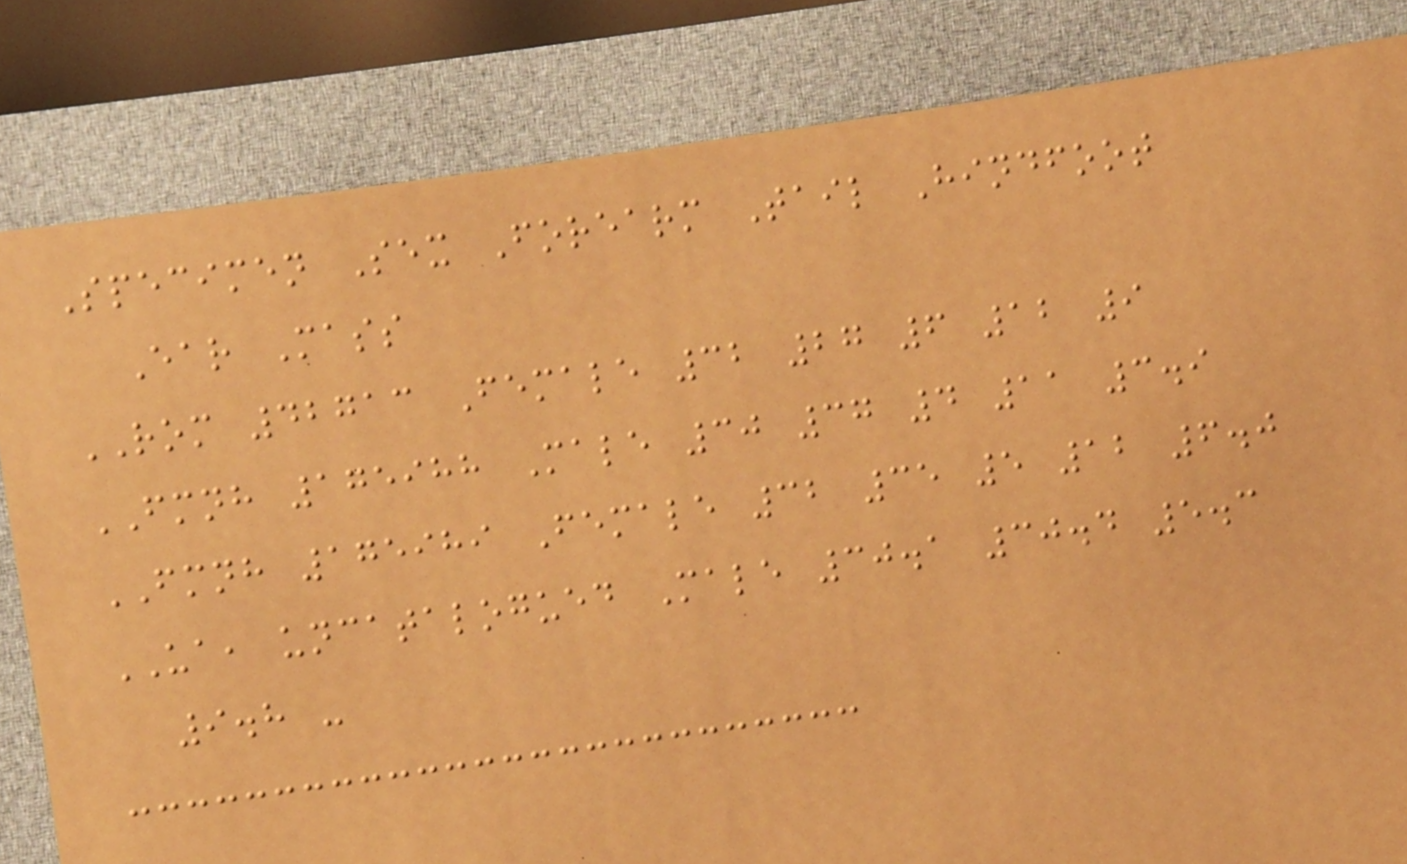Specimen Sex Forearm Tail Hindfoot
Ear Mass
ROM 42713 Female 32 27 6 12 9
FMNH 175988 Male 30 37 4 11 3.9
FMNH 175989 Female 32 35 5 12 6.0
UA, uncatalogued Male 30.1 30.4 5.3
9.8 -
